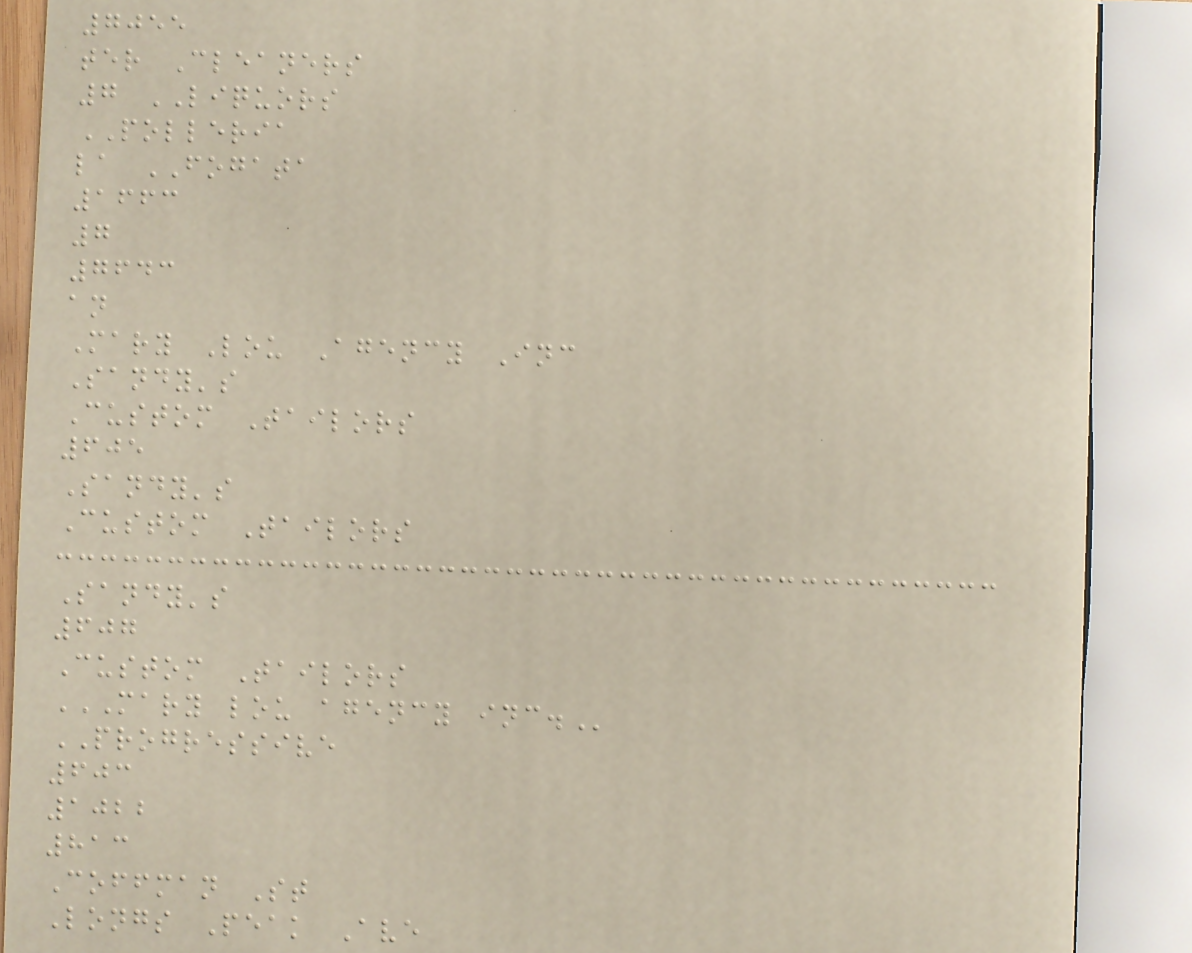7055
ter Cleaners
7 LIQUORS
POLLERIA
la FOGATA
1663
7
7643
an
Mary Lou Agency Inc
Sandy's
Custom Tailors
605
Sandy's
Custom Tailors
Sandy's
607
Custom Tailors
MARY LOU AGENCY INC.
PROGRESSIVE
603
1022
813
Coffman St
Longs Peak Ave
